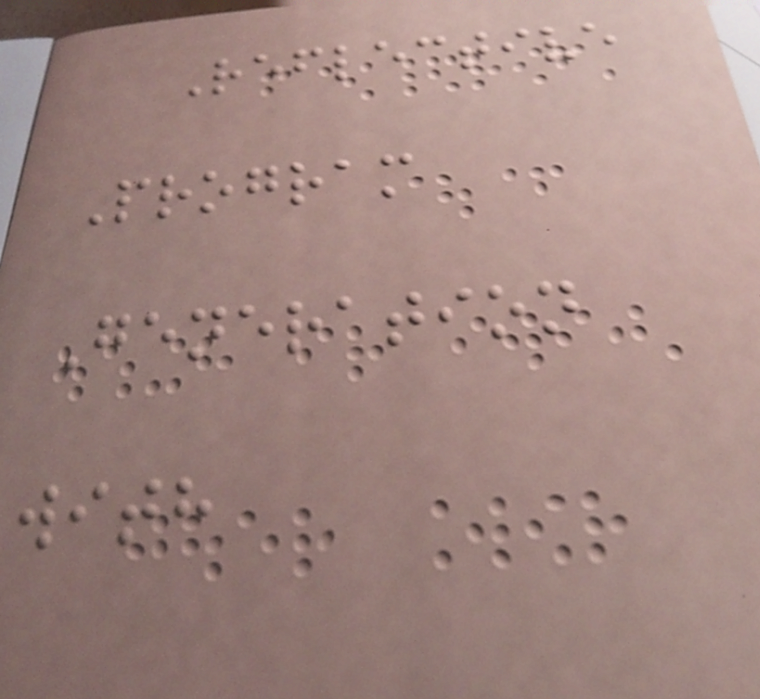Reflective
Program
Generation
with
